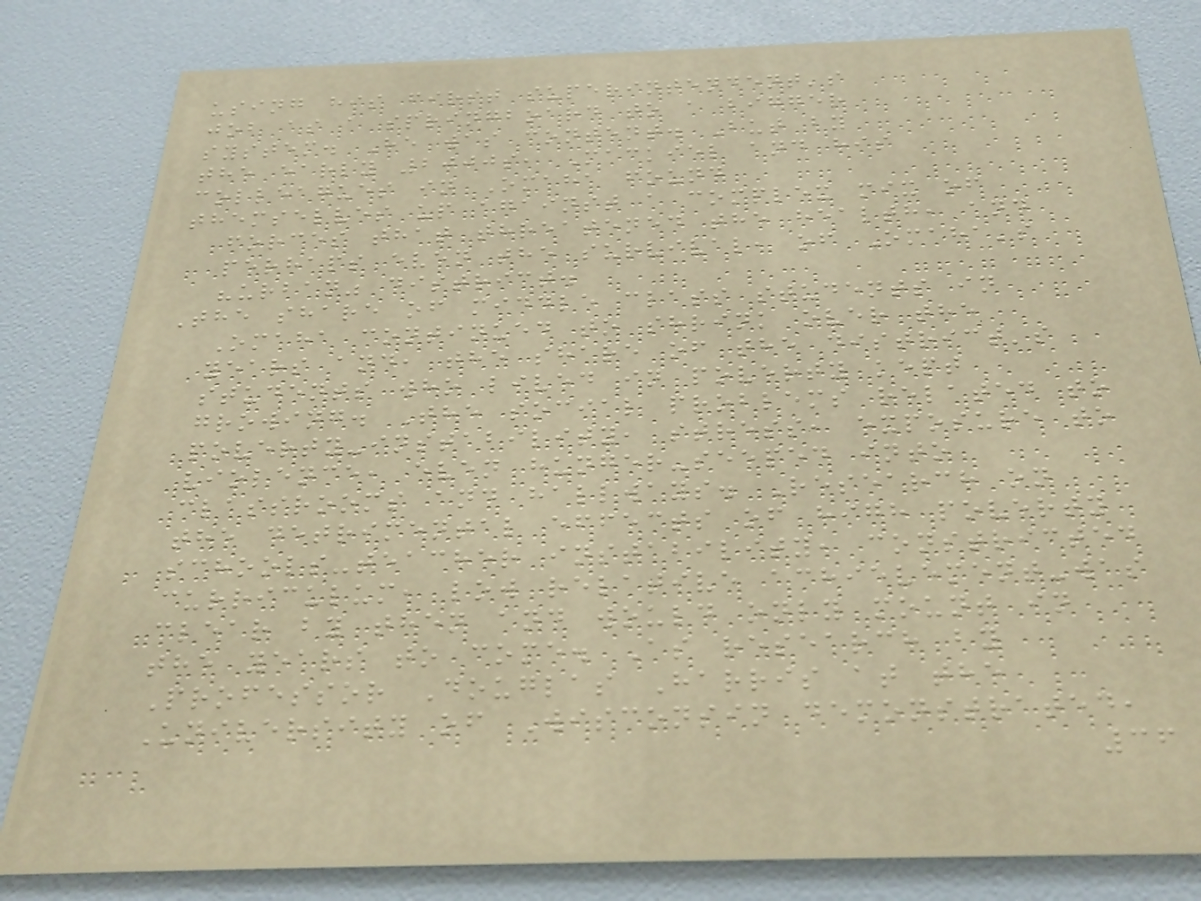using his first superintendent's
job as a springboard to a bigger
system. He was content. But by
the early 2000s, Mackiel and his
colleagues in Omaha found
themselves up against a complex mix of
forces that threatened the health, and
perhaps even the survival, of Omaha's
"urban" district.
The share of middle class students in
Omaha continued to shrink over the
years and, the share of the district's
students who lived in poverty kept
growing. The social problems related to
poverty-instability, stress, exposure to
violence, even hunger-seeped into
classrooms and hallways. Research on
the detrimental effects of high poverty
schools-teacher instability, constricted
curriculum, low relative achievement-was
clear by then and would only mount in
the years to come. As research by
Professor Douglas Harris at the
University of Wisconsin demonstrated,
36
